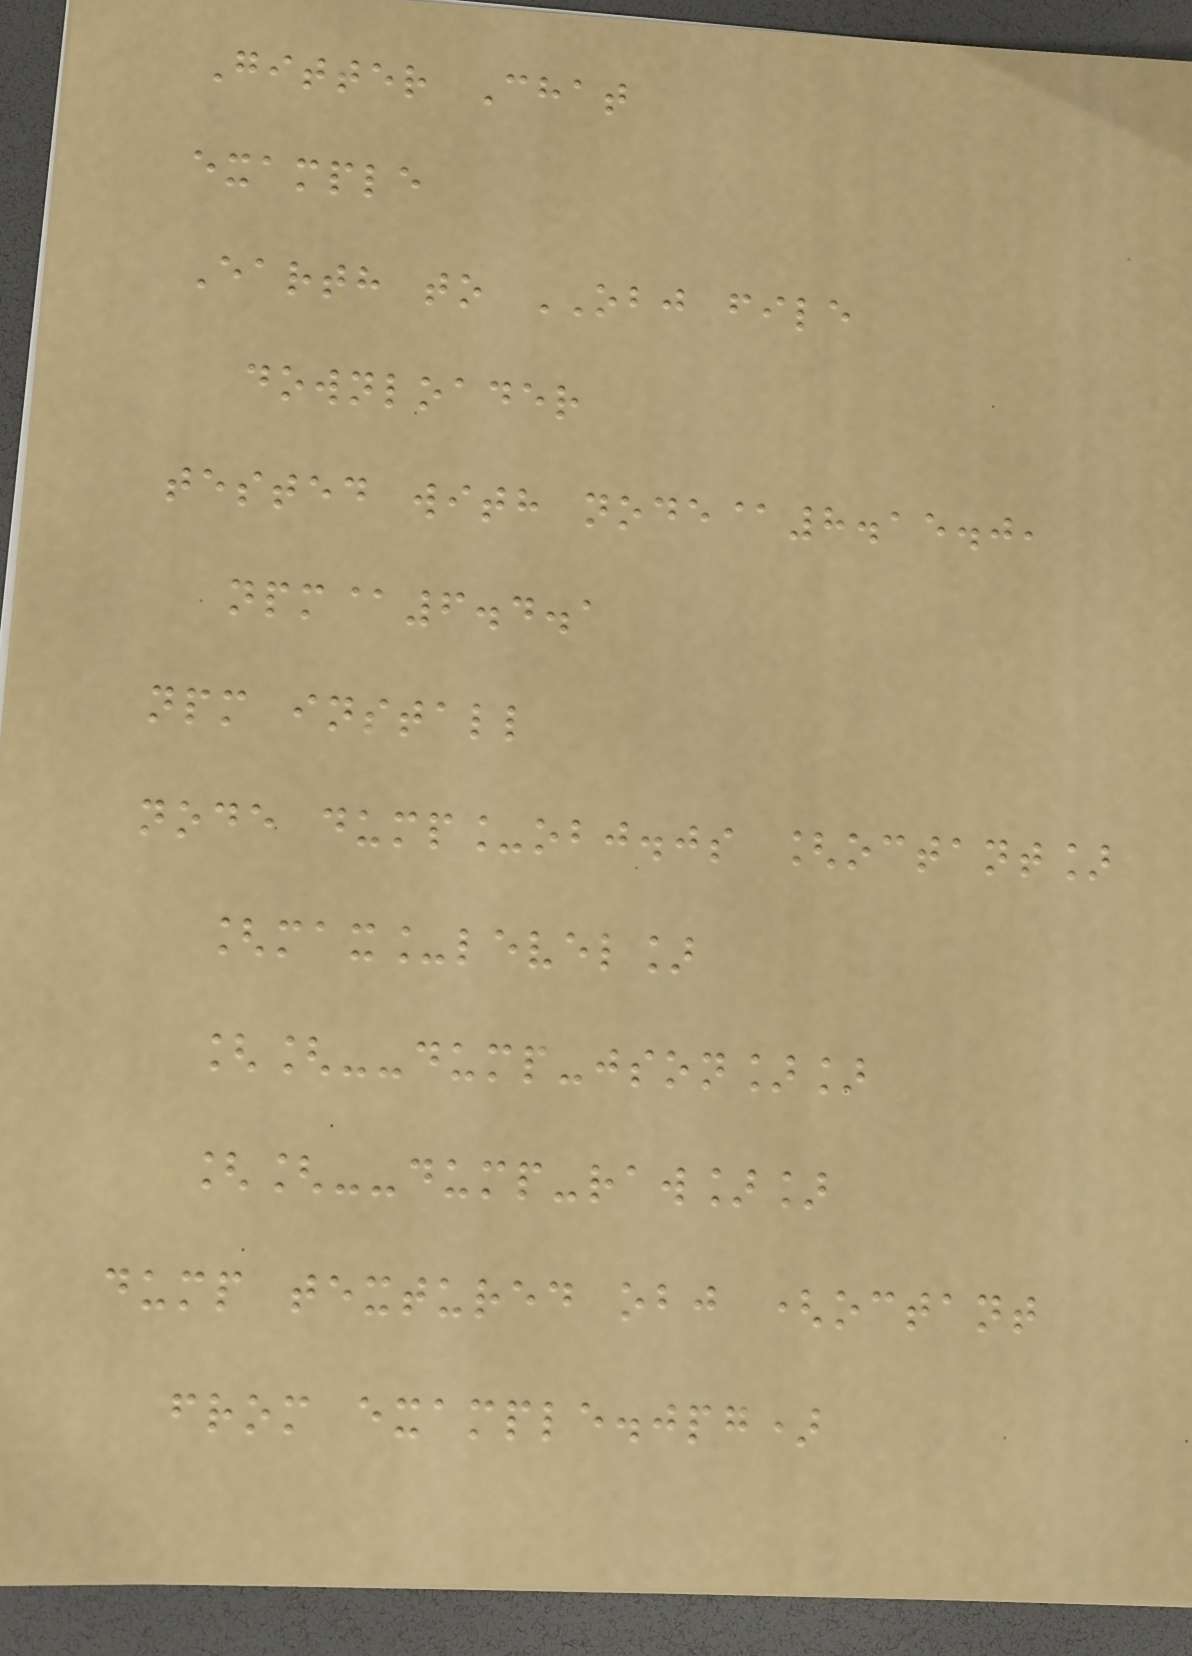Gitter Chat
example
Earth to OBJ file
downloader
tested with node@8.15.0,
npm@6.4.1
npm install
node dump_obj.js [octant]
[max_level]
[[--dump-json]]
[[--dump-raw]]
dump textured obj (octant
from example.jpg)
